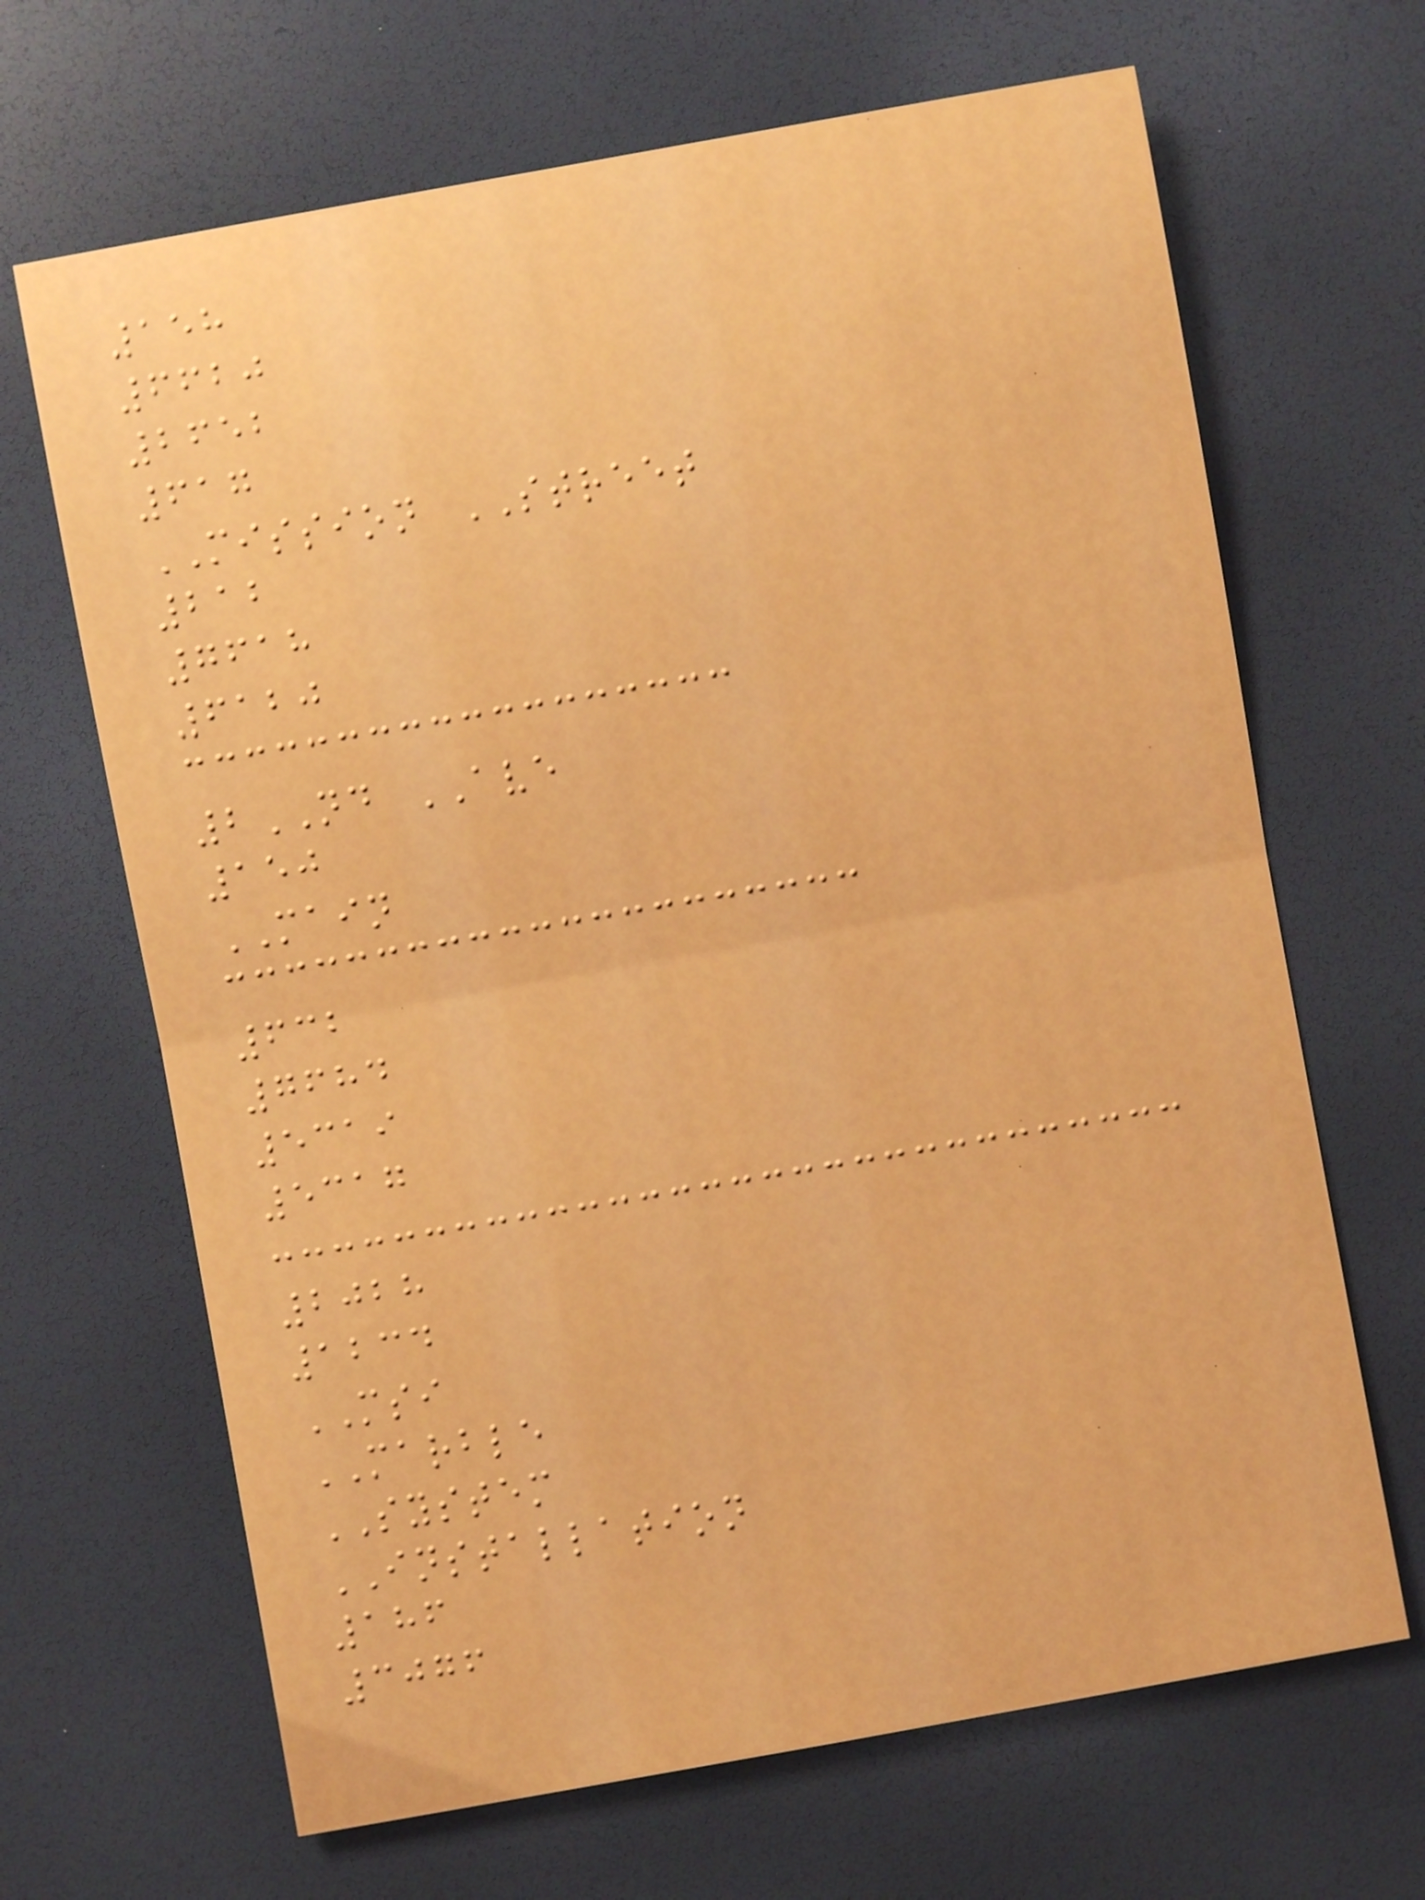158
6620
2652
617
MISSION STREET
212
7618
6120
2ND AVE
150
MAIN
632
7684
5319
5317
2028
1234
MSI
MARBLE
SYSTEM
INSTALLATION
186
3076
